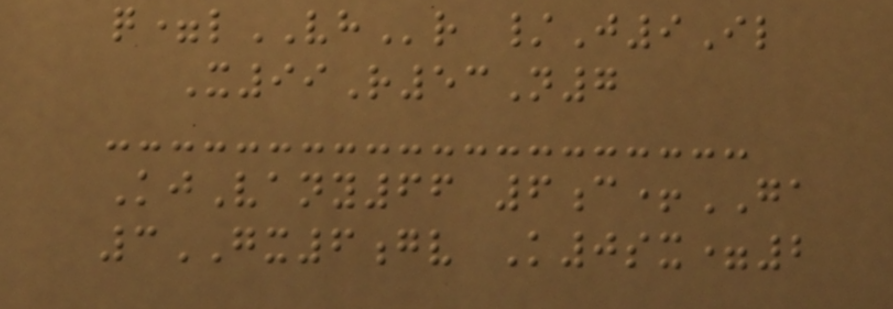q=lVHr /J9Il
X99R53N7
KjVany66 6c+GA
3GX6gv K0sx=2
